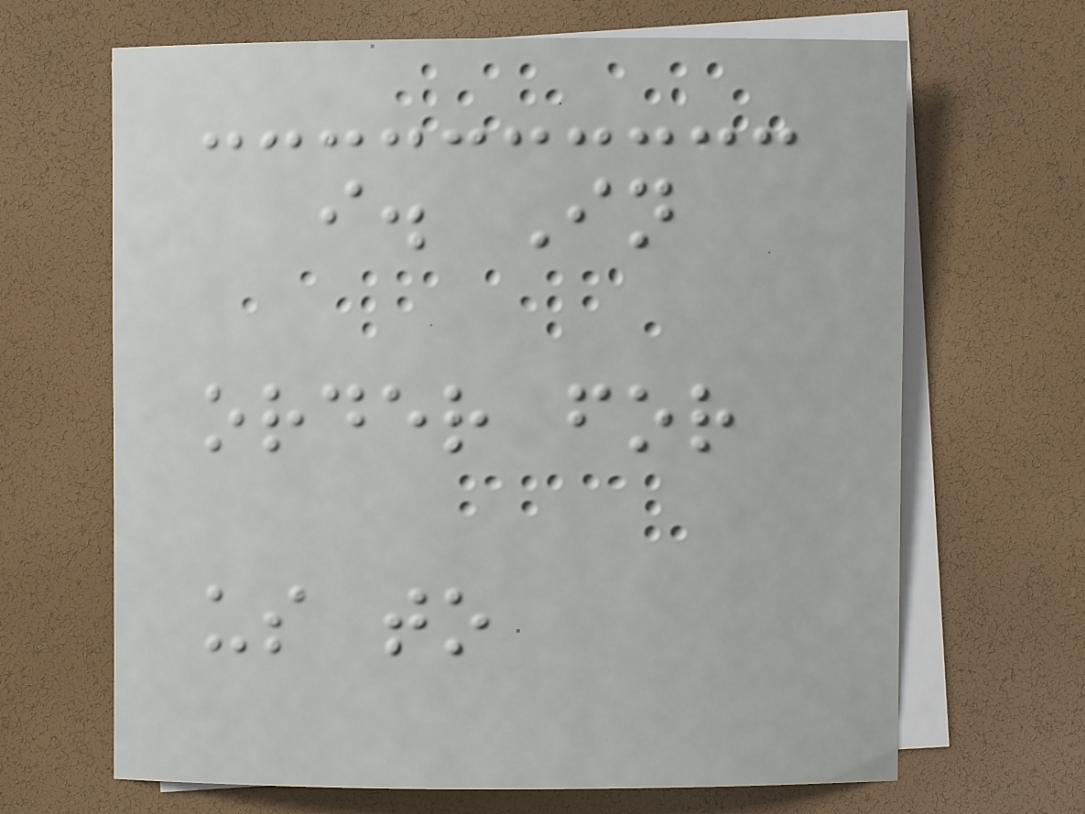i. In
order for
us to
